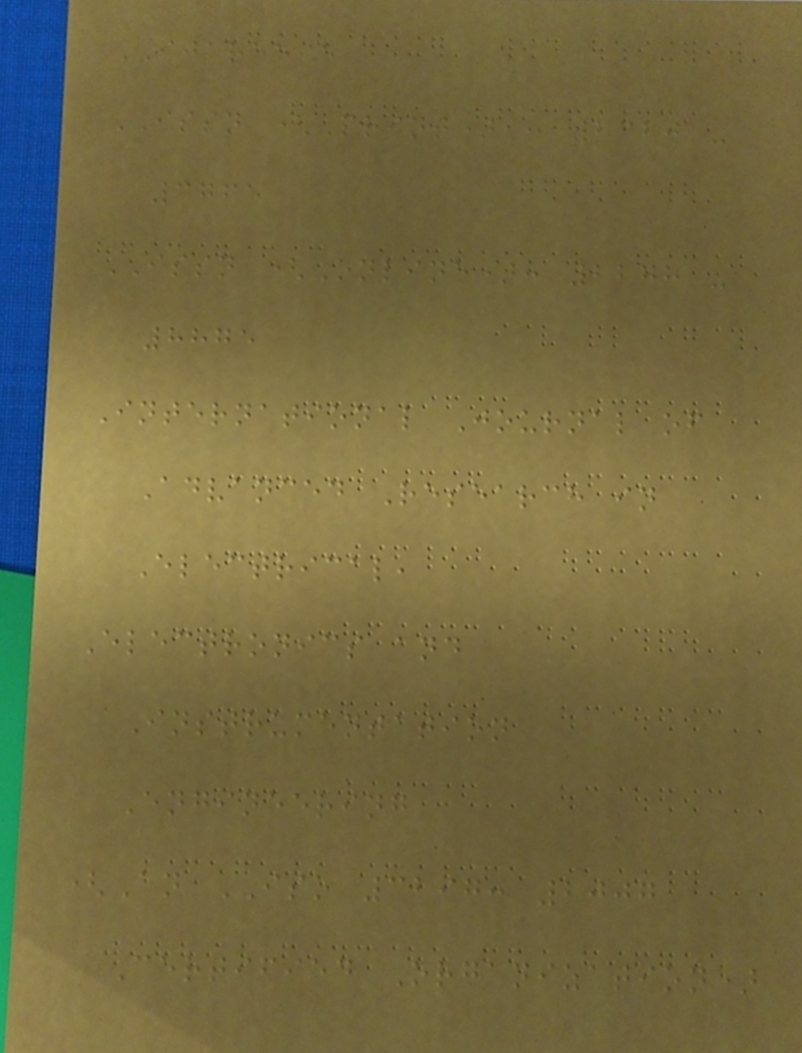IJAREEIE
ISSN (Print) : 2320 -
3765
ISSN (Online): 2278 -
8875
International Journal of
Advanced Research in
Electrical,
Electronics and
Instrumentation
Engineering
(An ISO 3297: 2007
Certified Organization)
